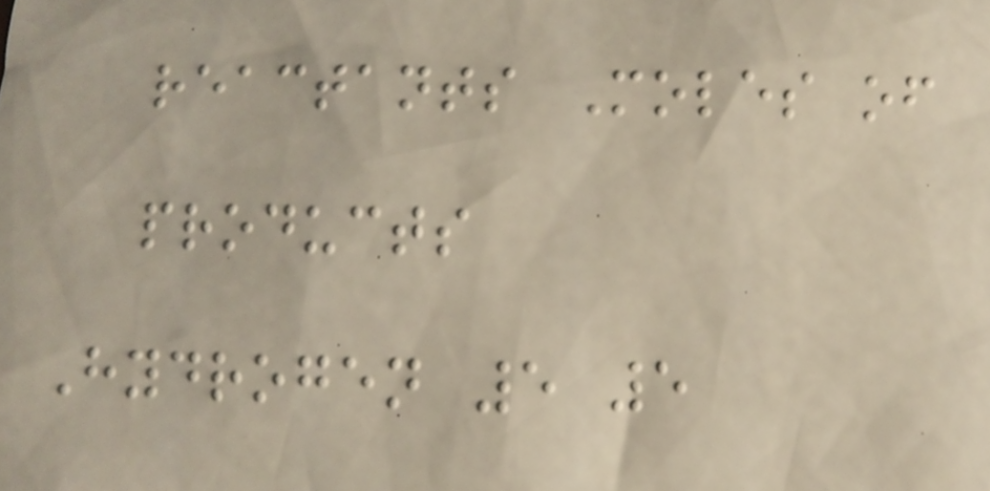reactants Moles of
products
Hydrogen 5 5
